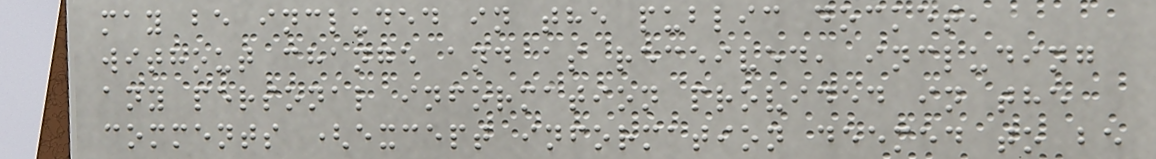may be included in the public docket,
without change and as received, including
any personal information provided in the
comments (except information deemed to be
